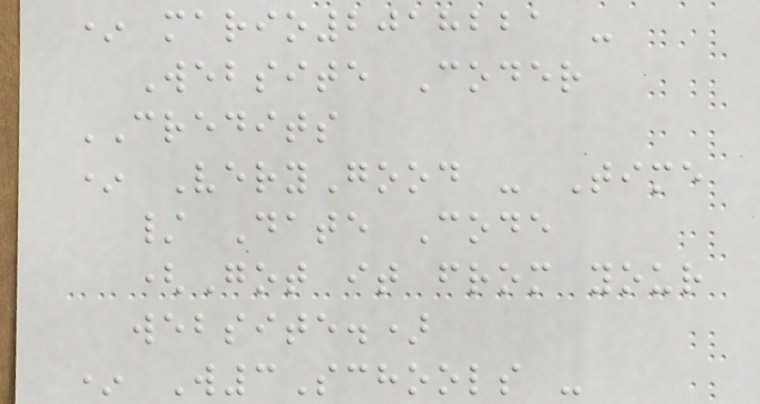* mario2018221 -
Website Coder
CREDITS
* VeryGood - Time
/ Date Code
(Got it from your
website.)
* W3Schools -
